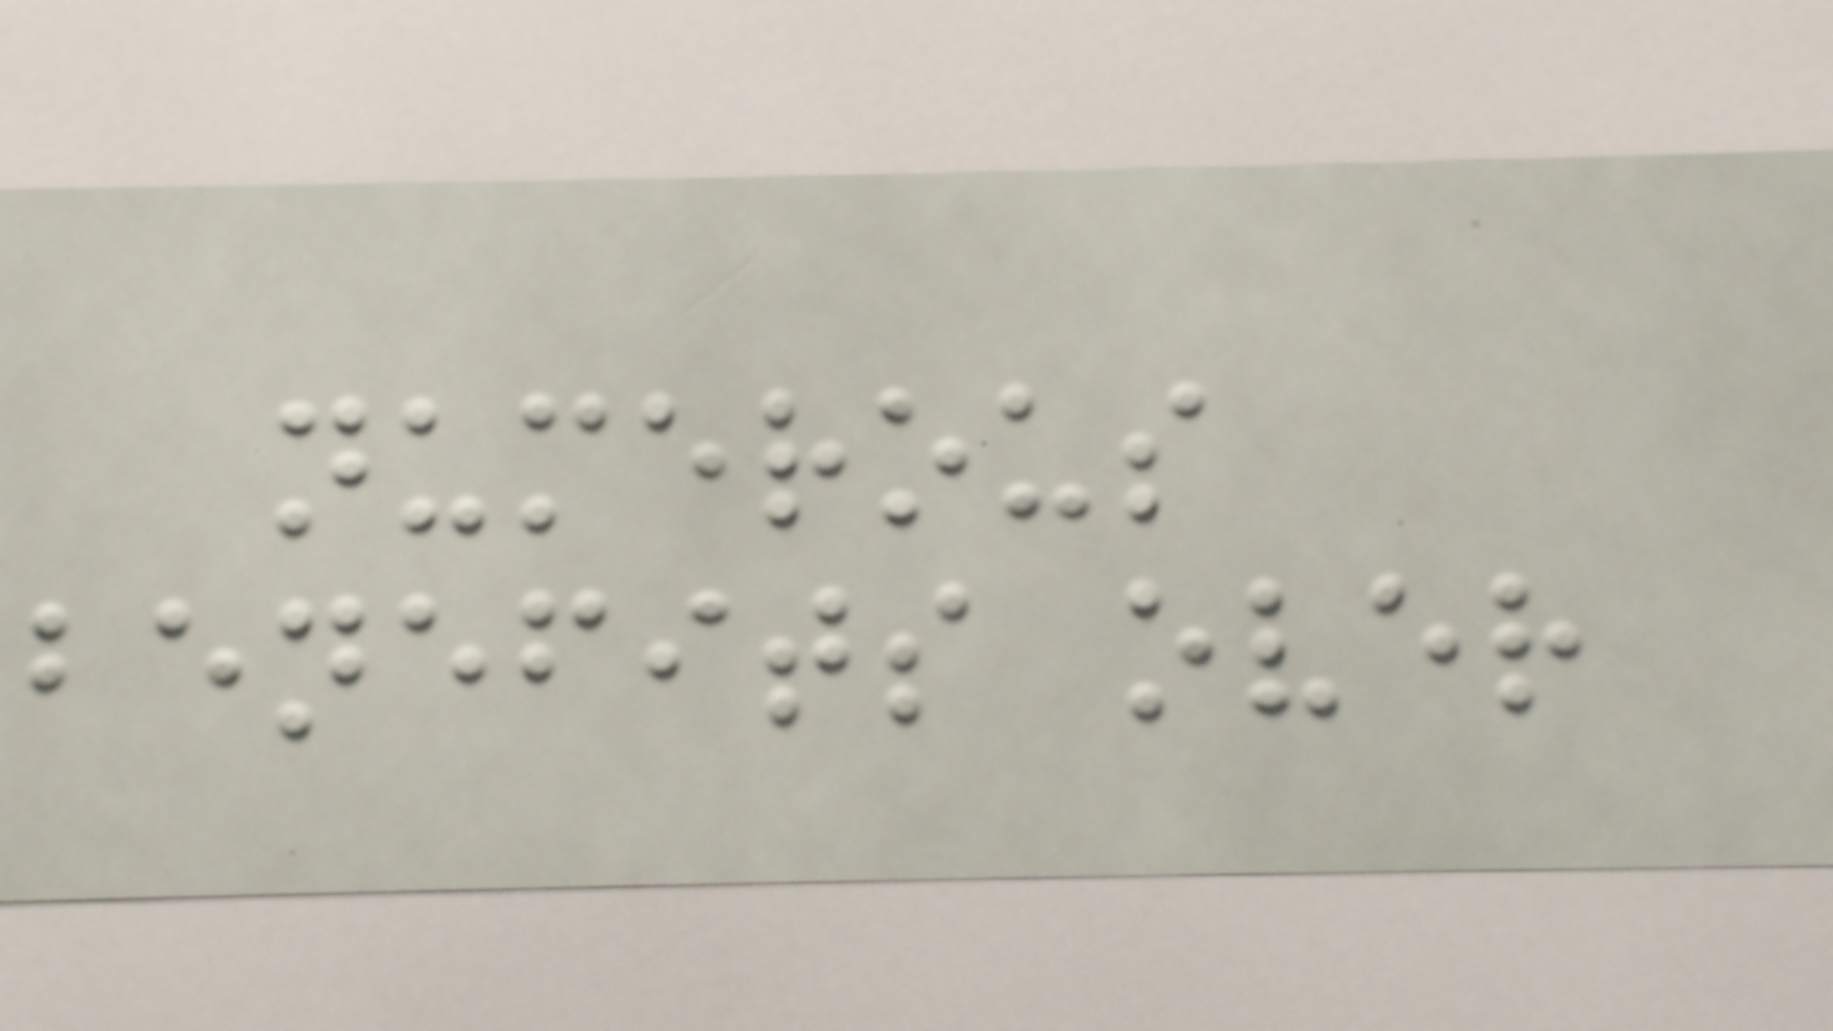numerous
benefits over
